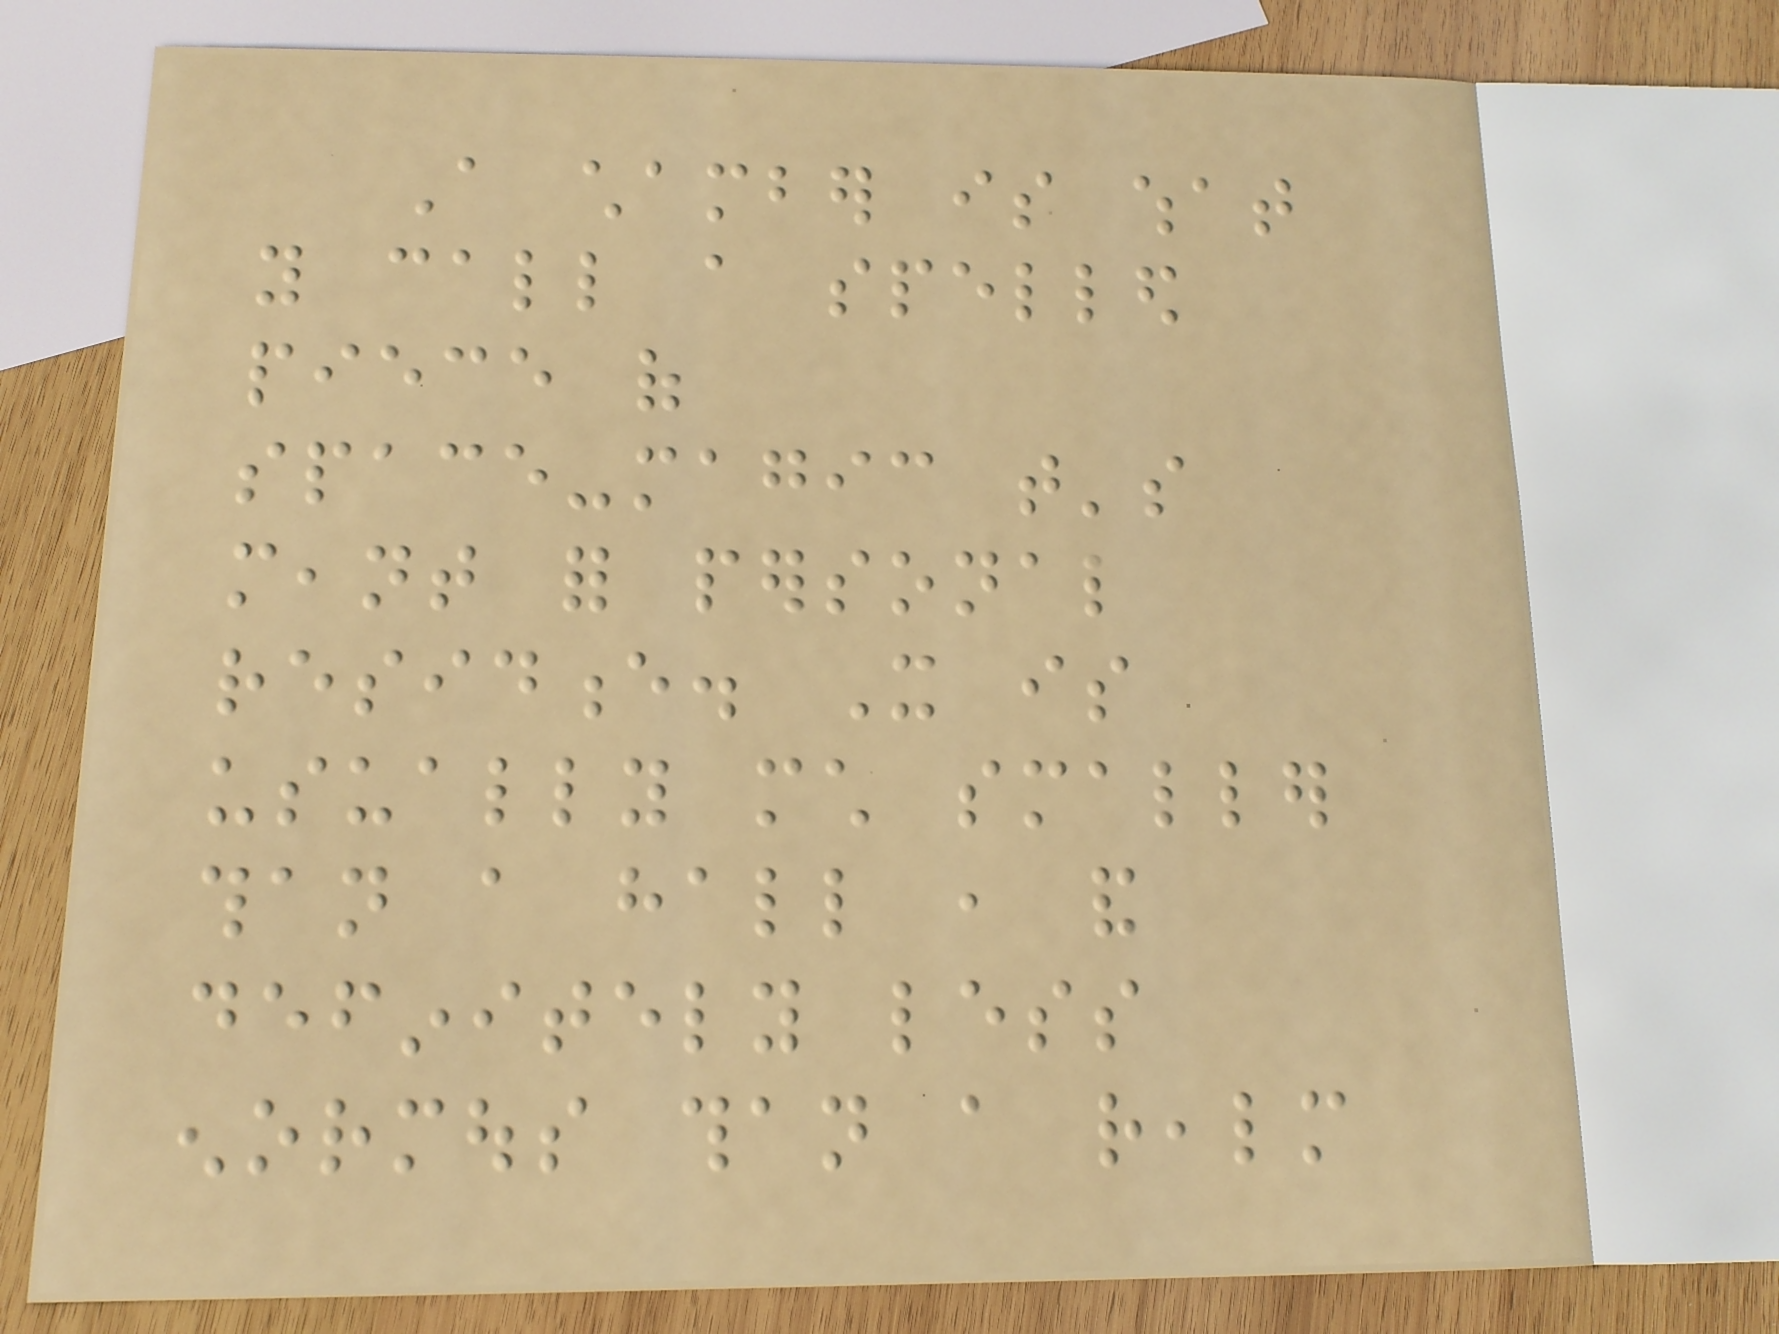A chamber is what
you call a spelled
piece of
space-magic that's
meant for personal
residence. It is
usually much smaller
than a hall , and
definitely less
enormous than a realm
